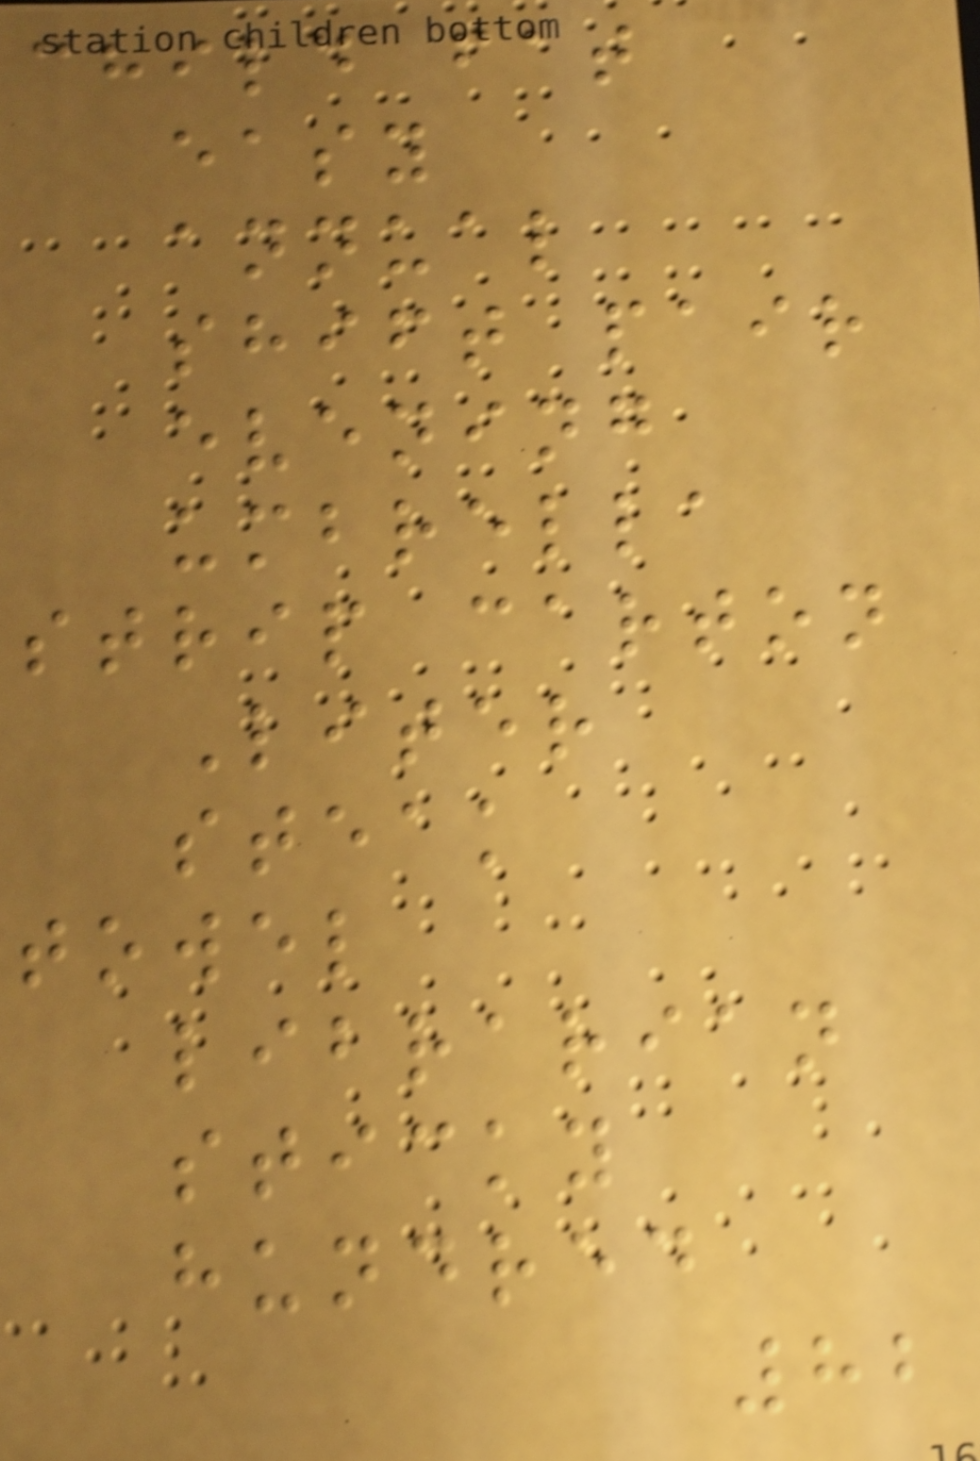child fat
easy
annual
shift pair
evening
umbrella
strip carton
Liter
steak
towel
librarian
sticky
hundred
82
